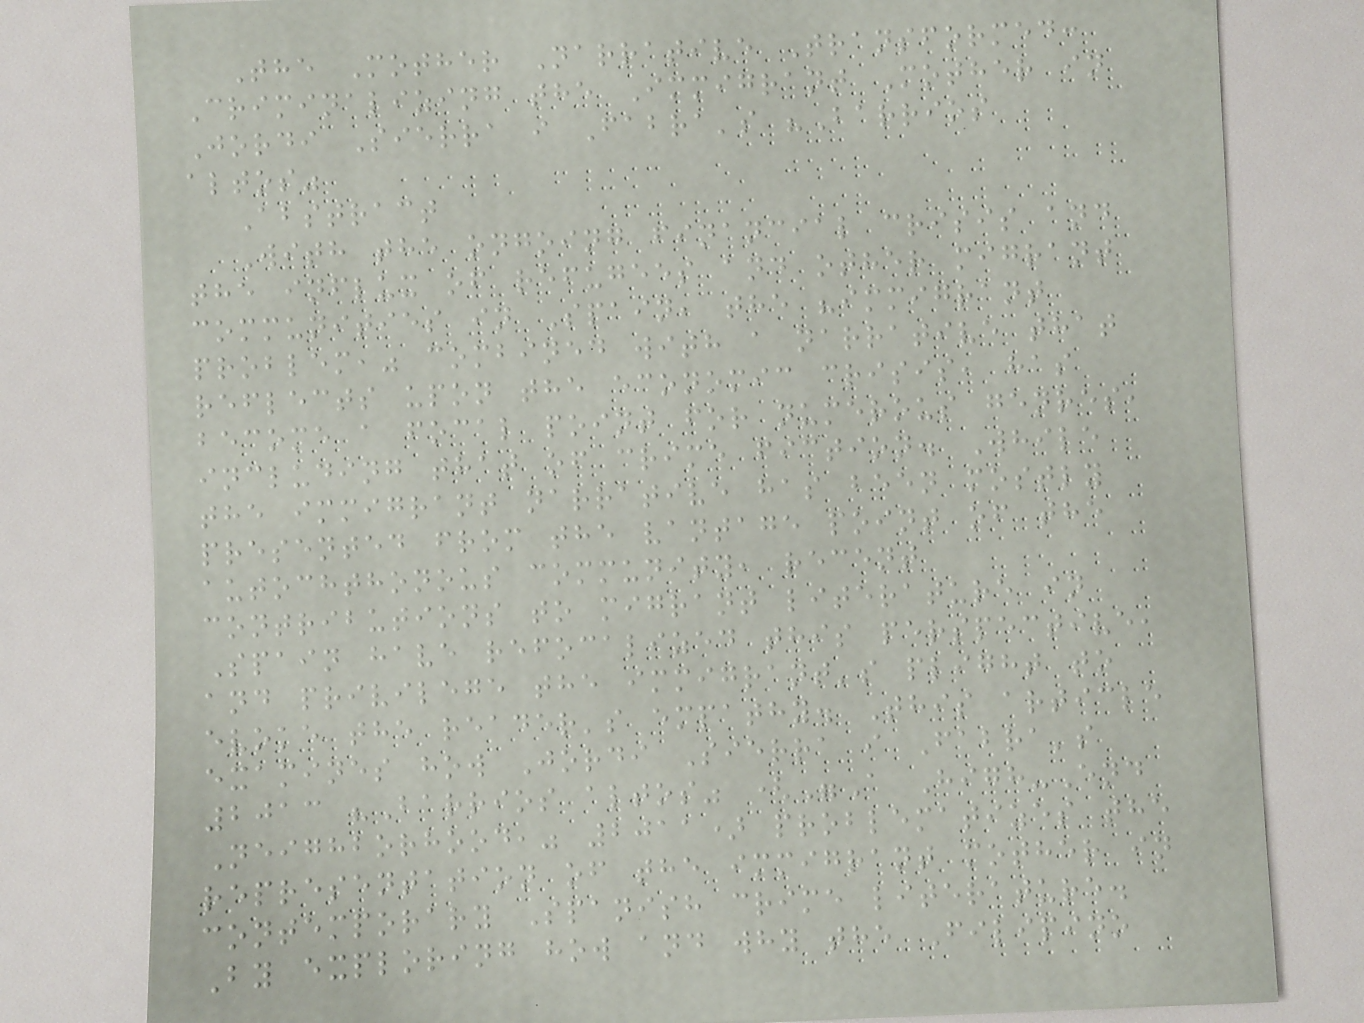The Mother Narrative Transformed:
Criminalizing the Immigrant Mother in
Jordi Sierra i Fabra's "Barrios
altos"
Abstract
With the ongoing financial crisis and
the influx of refugees and other migrant
communities in Spain, the "immigrant
problem," combined with a narrative that
reflects upon the economic crisis, has
become a focal point for numerous genres,
including that of crime fiction. While
the immigrant narrative has been mostly
presented from the vantage point of the
autochthonous community, recent
contributions to migrant literature in
Spain have refocalized this perspective,
and privilege the immigrant's plight to
evoke the reader's empathy. This article
examines how Jordi Sierra i Fabra's
2013 "Barrios altos" ("A High-End
Neighborhood," 2011) problematizes the
representation of the immigrant mother in
contemporary Spanish crime literature.
By exploring how and why the Filipino
